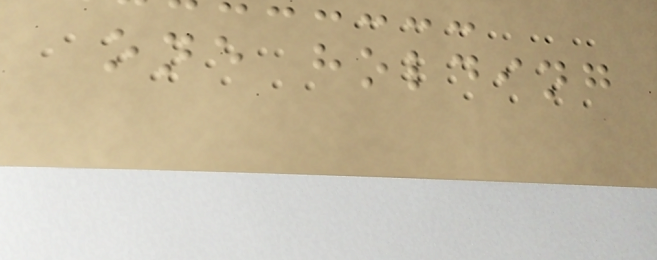one holding
